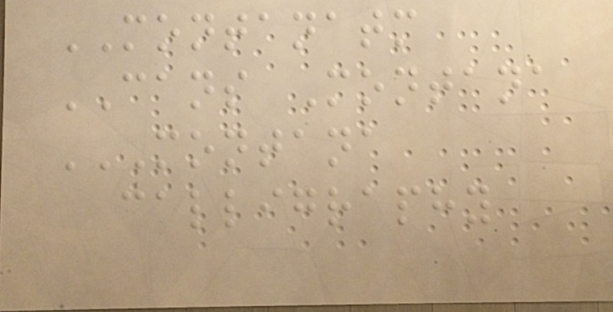MONTANATM
CANS Montana
MONTANA
CALLIGRAPHY
